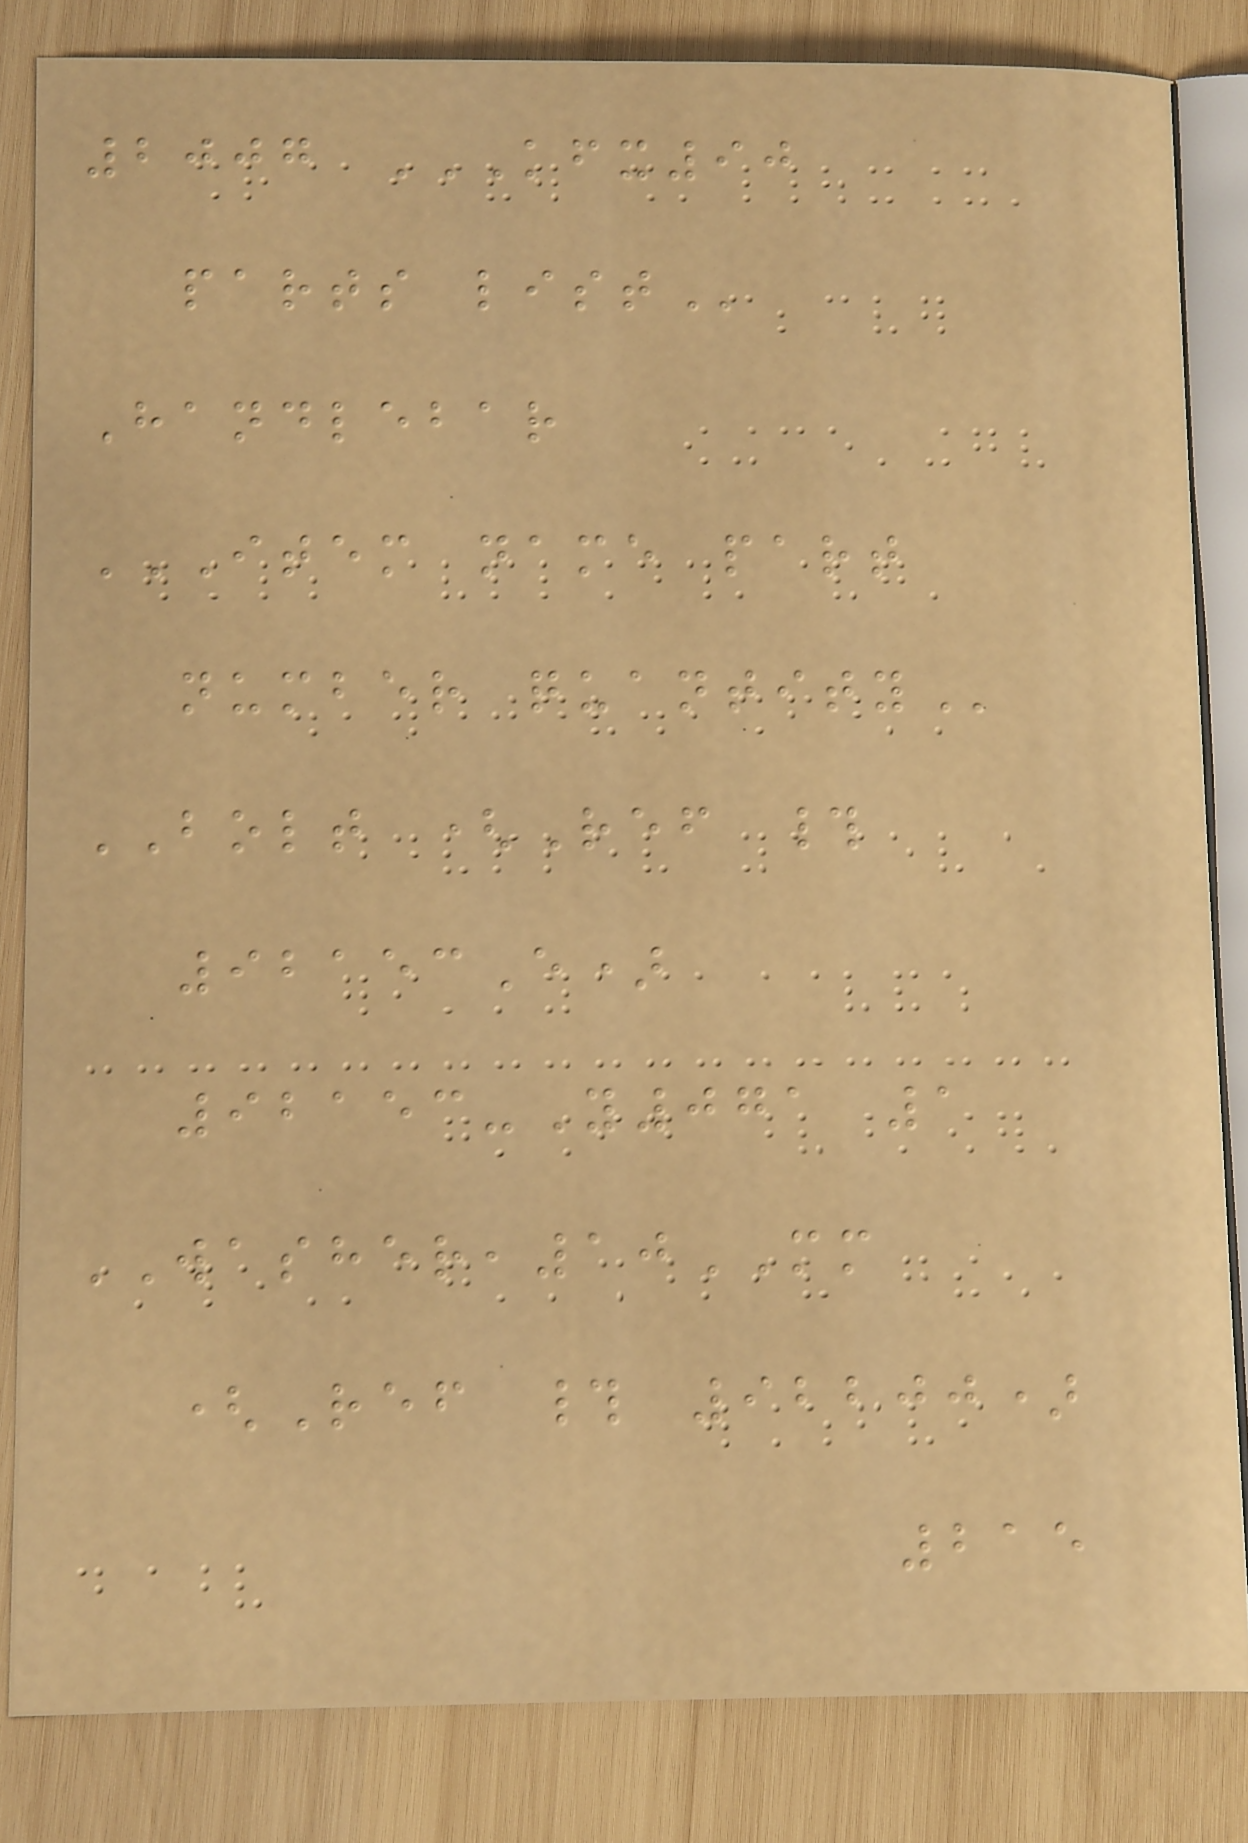2007 KFX90
PARTS LIST
Handlebar
ITEM NAME PART
NUMBER QUANTITY
BOLT (Ref #
92153E)
92153-Y071 1
WASHER,10MM
(Ref # 92200)
215
